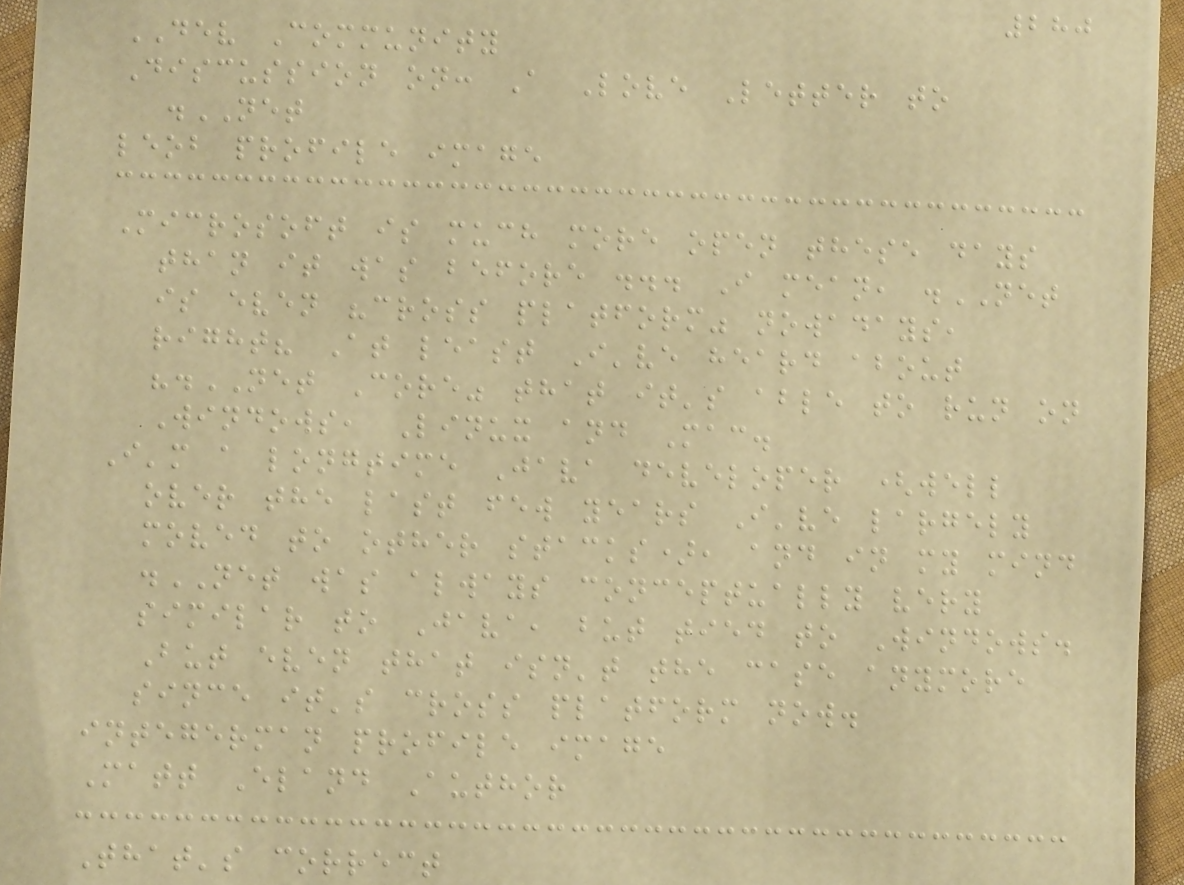280
DEV Community
Discussion on: A Love Letter to
.NET
leob profile image
Microsoft is much more open these days
than it was before ... I mean, .NET
is even "cross platform" nowadays,
right? At least I've heard about
".NET Core" that it's able to run on
Windows, Linux and Mac.
I'm a longtime Java developer (well
over the last few years I've largely
moved to other stacks), and in my mind
.NET was always conceptually very
similar to Java, but tied to Windows.
But even that isn't the case anymore
since it's cross platform now.
integerman profile image
Matt Eland Author
That's correct
